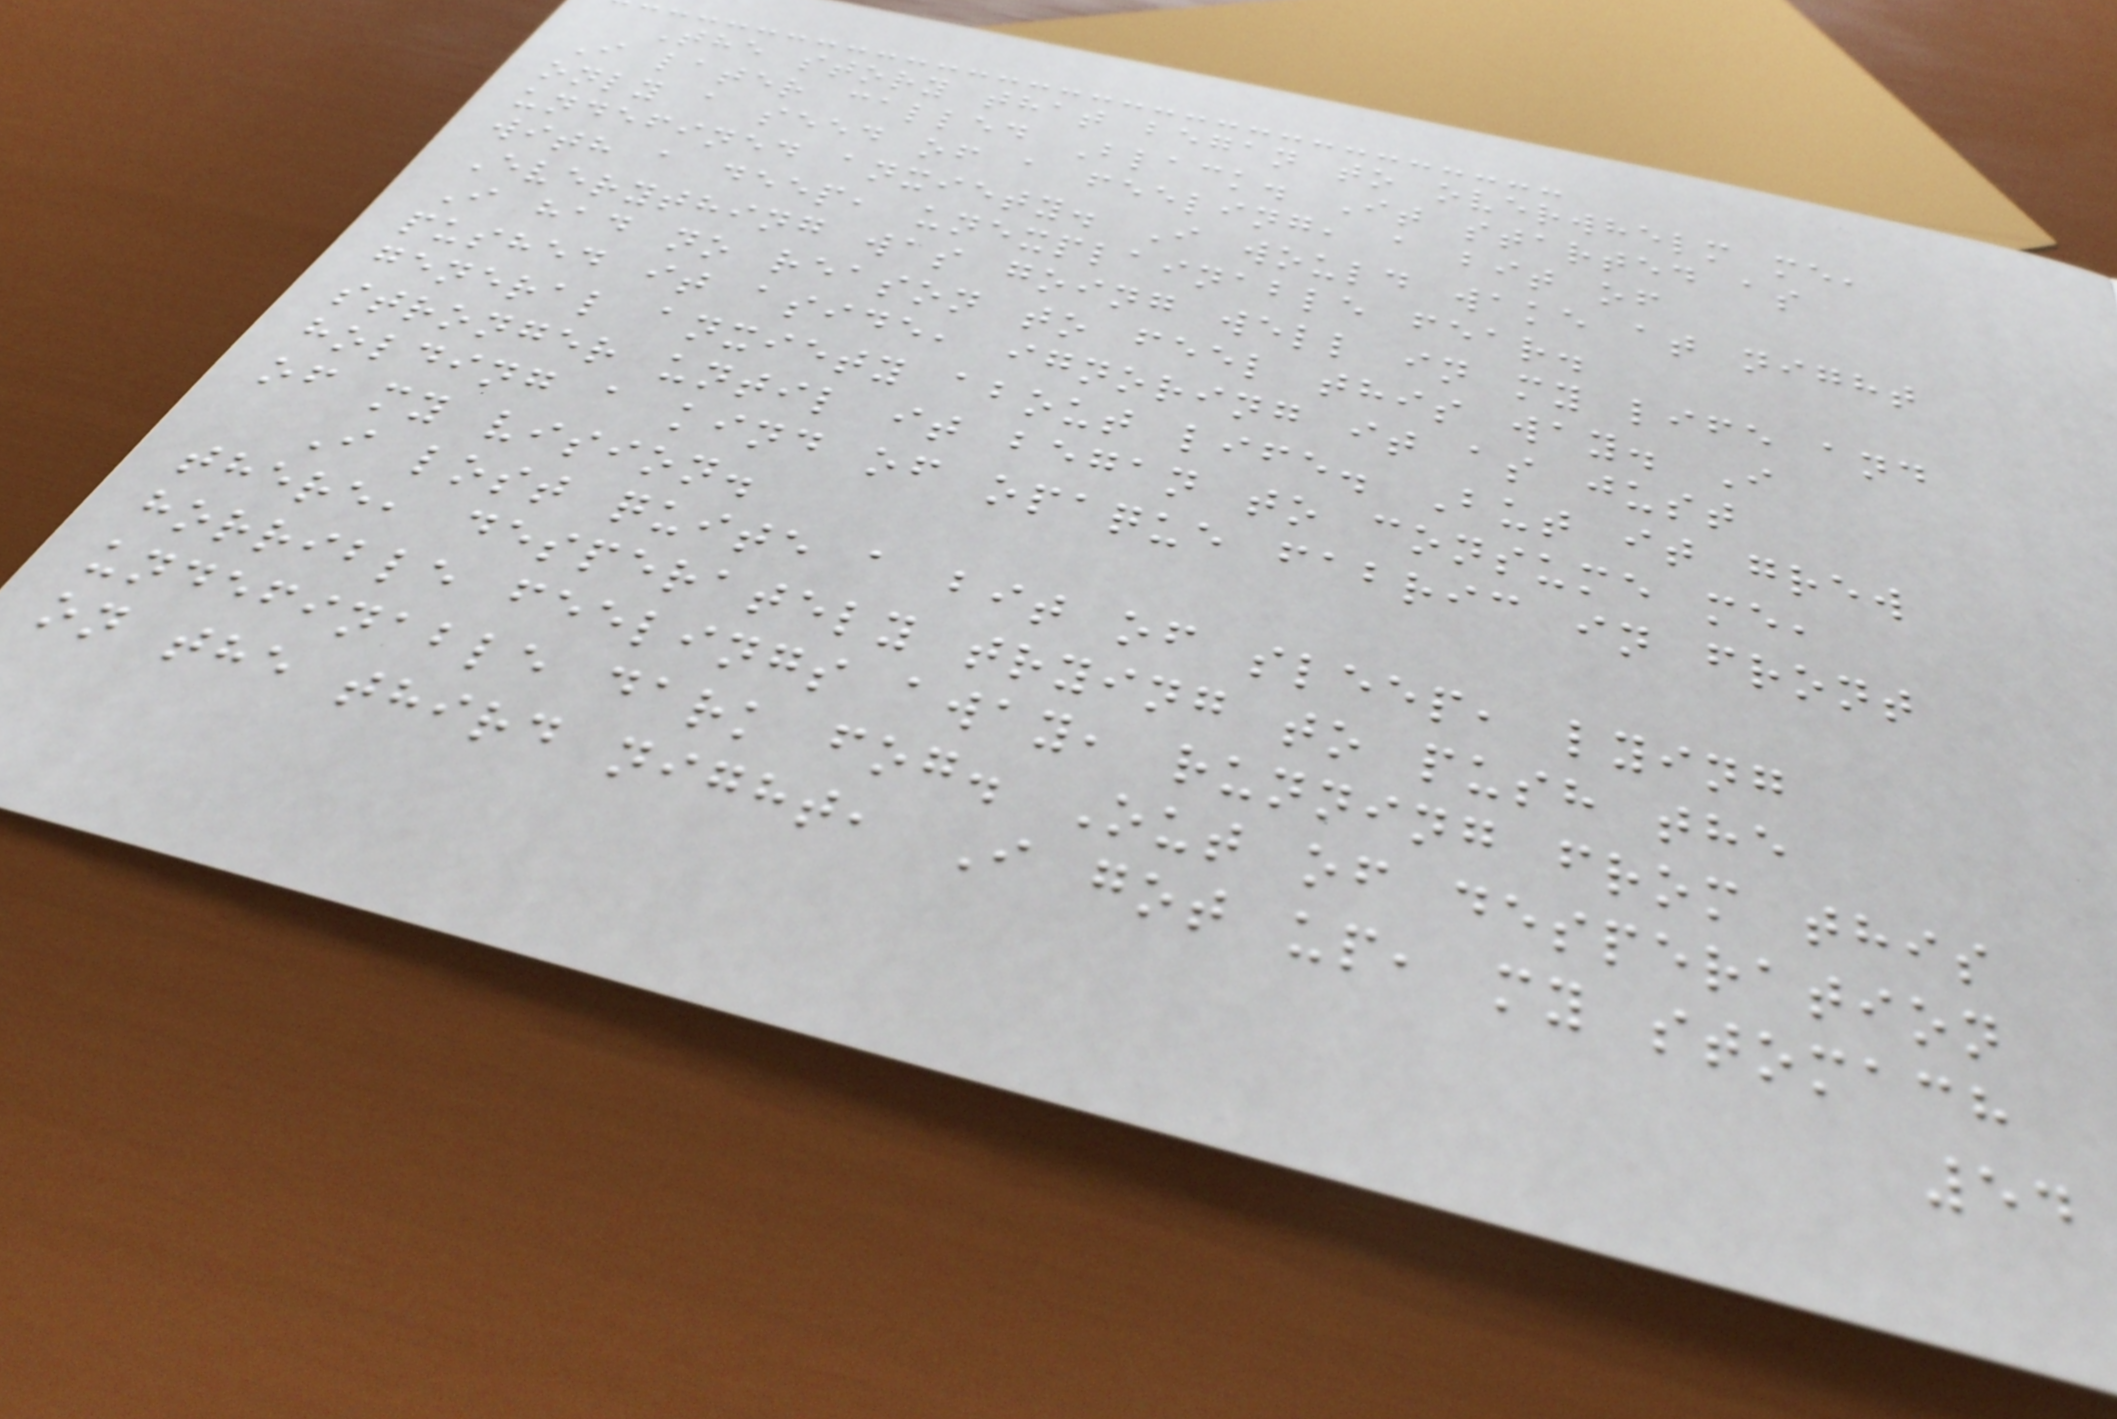The story that began to overwhelm me,
I later called Black. It started as
only a seed of a feeling, a bit of
undefined anxiety. I would wake at night
with a deep, unexplainable fear.
Everything was going well in my life and
I had no reason to feel this way. I
pushed it aside, ignoring it as just
general anxiety about life. But it grew
stronger until it began to consume me,
holding a kind of opaque fabric in front
of my vision.
I lost quite a bit of sleep, lying
there, desperately trying to push the
horrible feelings away, running from this
undefinable dark fog. Out of desperation
on the third night, I got up, my stomach
54
